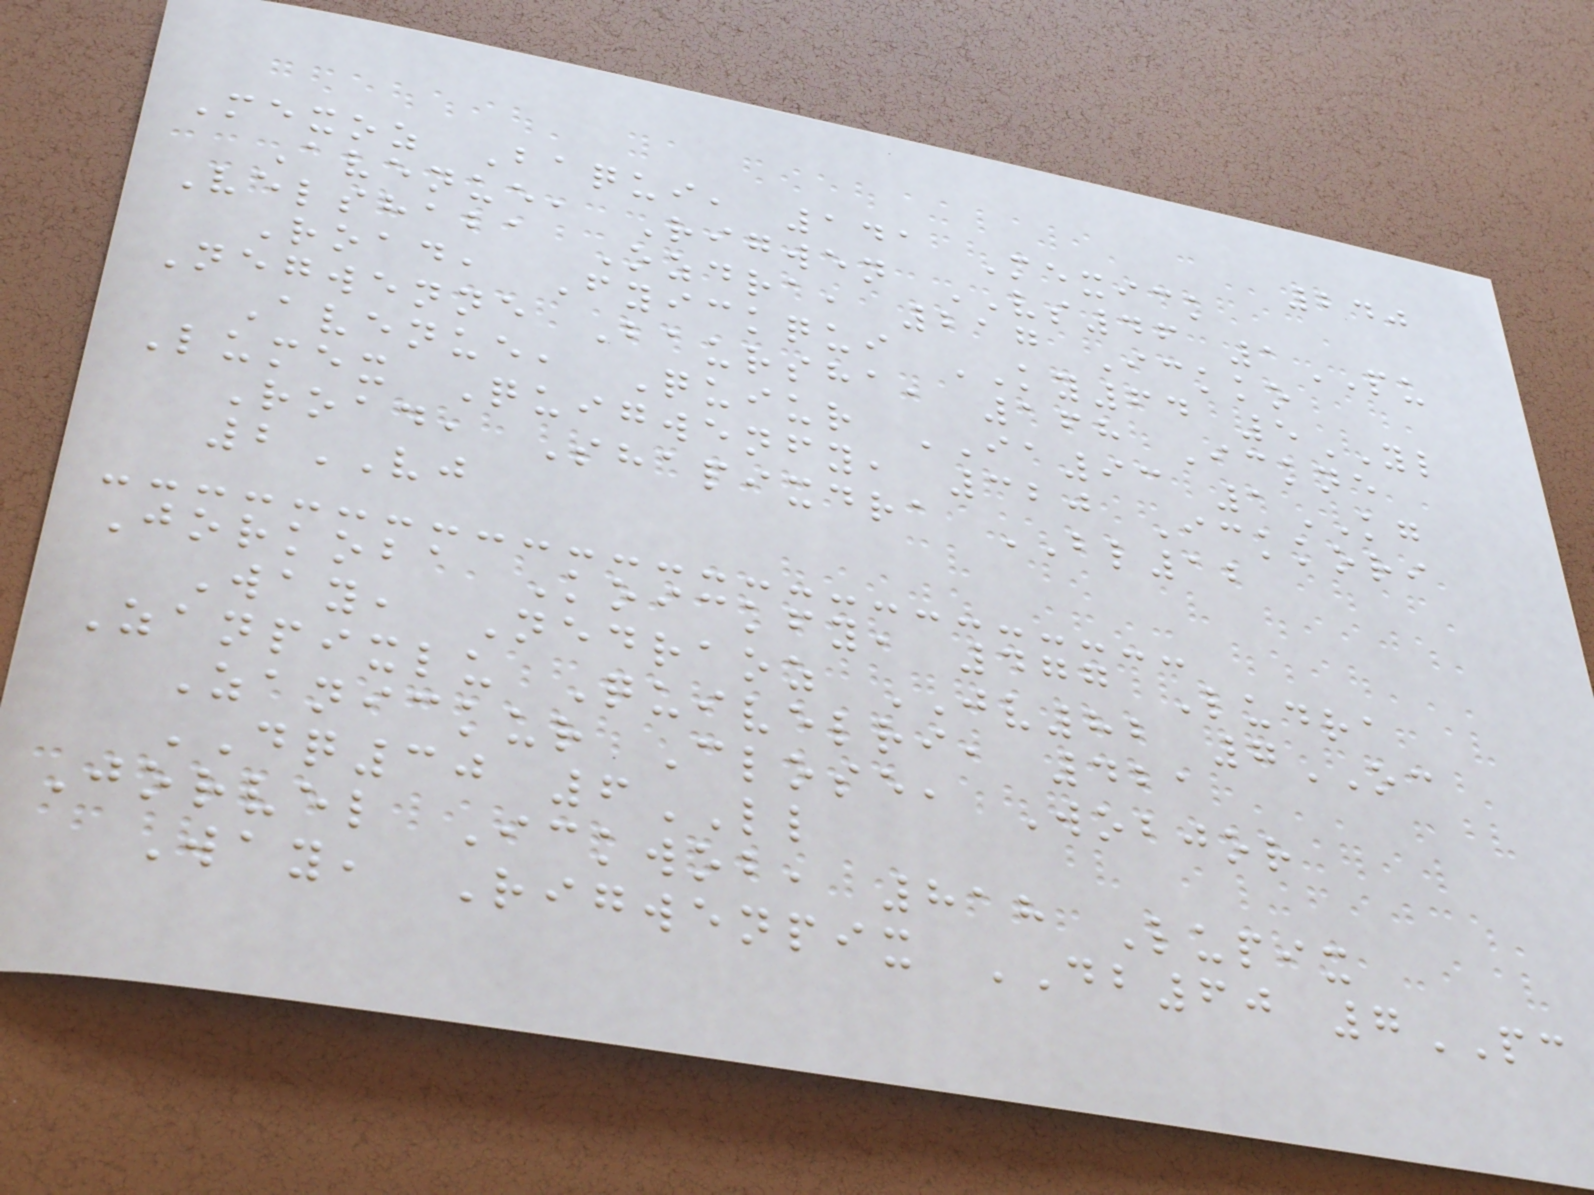240
Mexoz Baqui, 141 Mexick
Avenue, Rigwen VS46 1PU
Velshaba Ozdra, 217 Ickko
Road, Fyickqui KY64 5YL
Negwenne Baursha, 168 Ickne
Avenue, Quiur IA93 1KG
Lumex Quigwenfy, 320 Ickkori
Road, Shapixdra BL12
2VJ
Jorkoba Koickfy, 477 Ludra
Way, Nedraoz JV82 7OC
Zanpixlu Quivelri, 421
Zanickur Close, Wobjor
DQ30 6LL
Jorvel Ickwob, 818 Lupix
Way, Rigwenpix DB60 7PC
